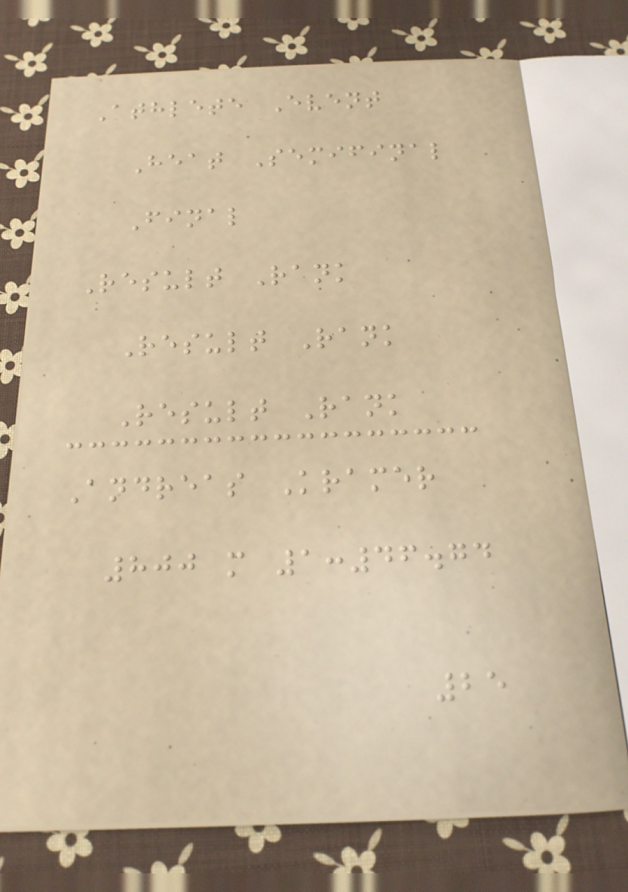Athlete Event
Heat Semifinal
Final
Result Rank
Result Rank
Result Rank
Andreas Kramer
800 m 1:46.74
25
